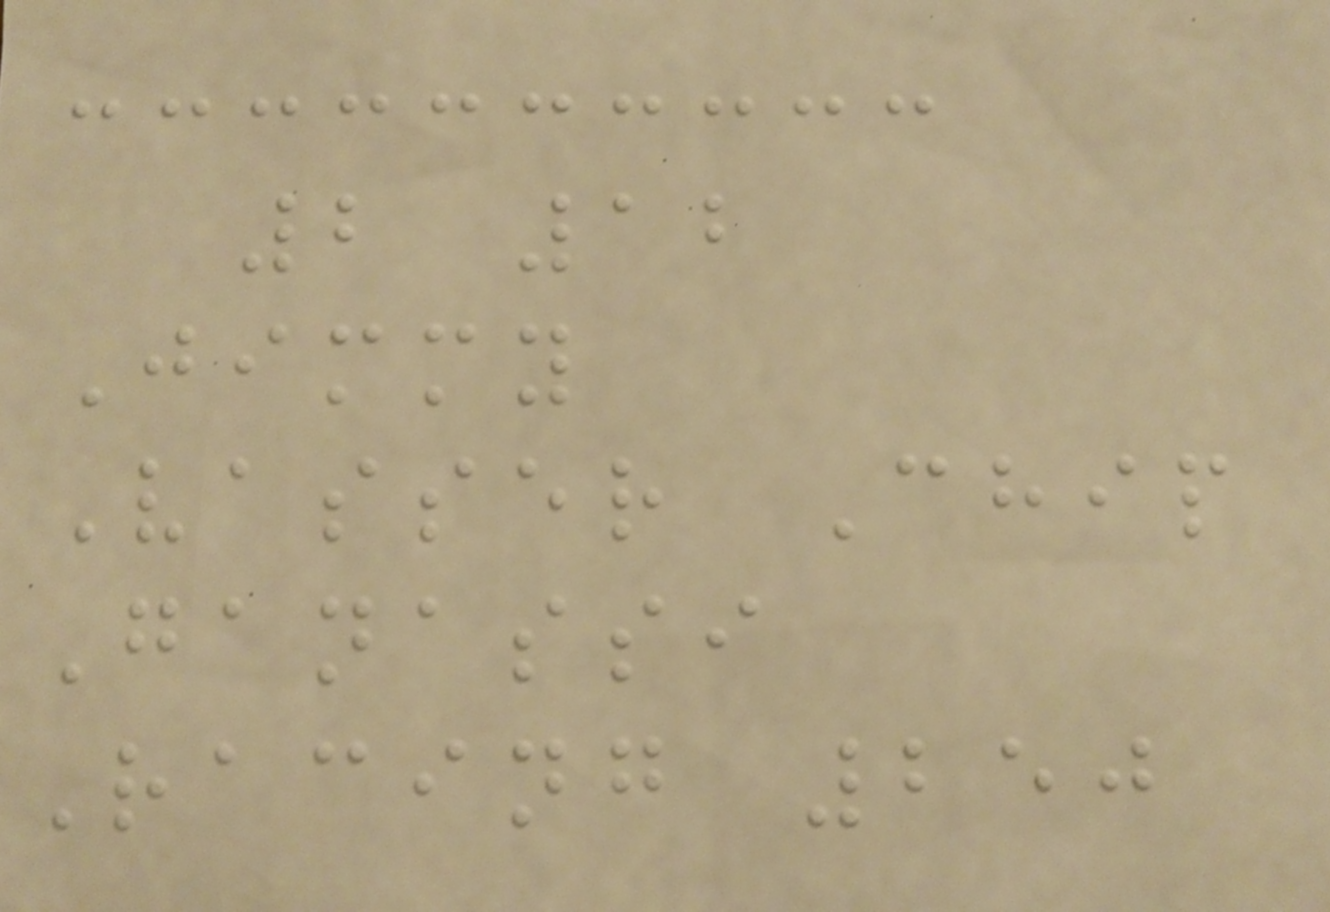2 12
Jimmy
Vasser Chip
Ganassi
Racing 250
